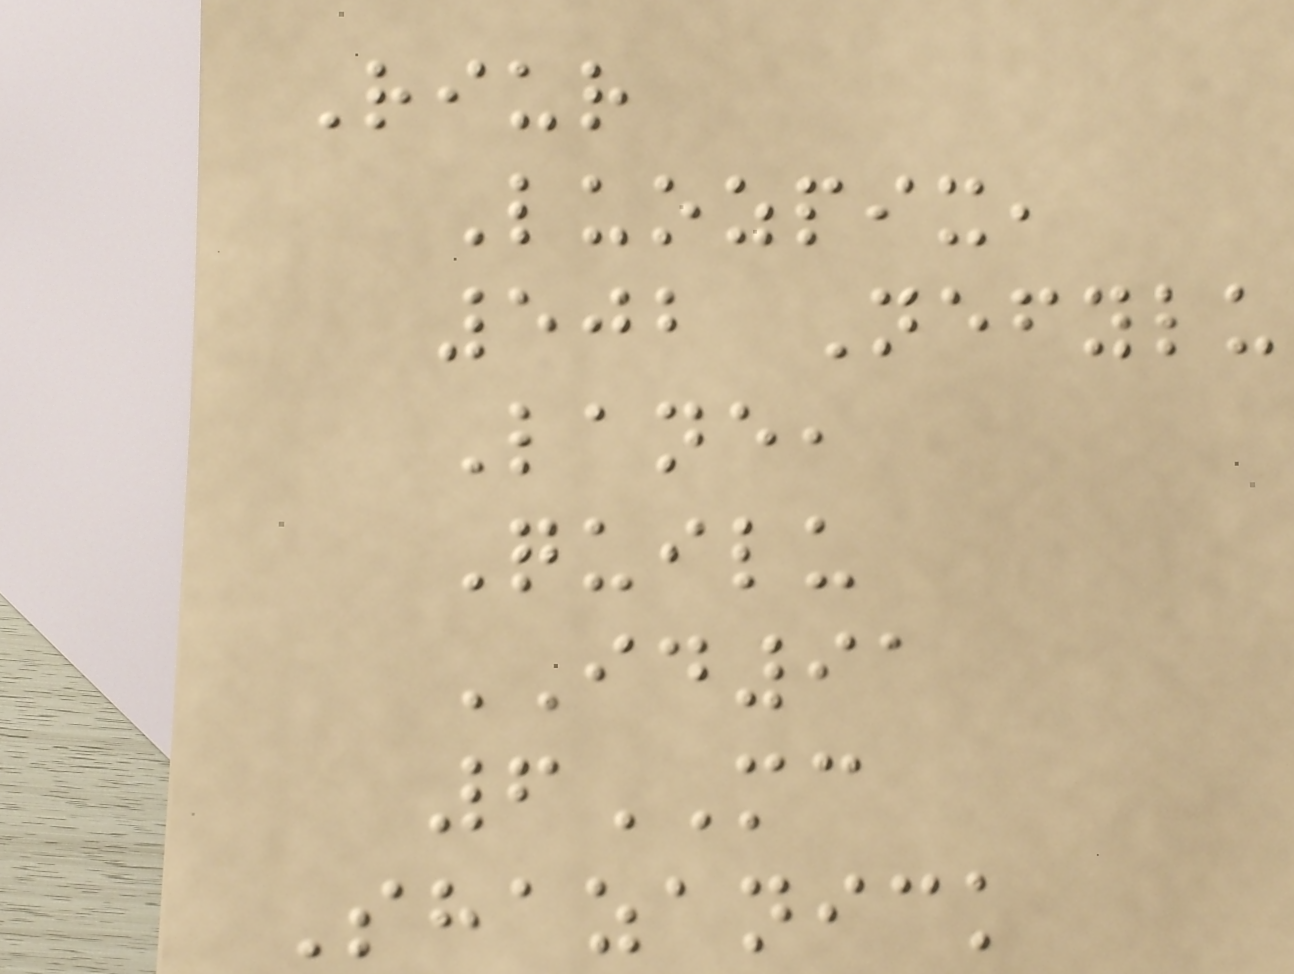Riur
Luozpix,
502 Nefylu
Lane,
Quilu
ID91
6MC
Shazanick
